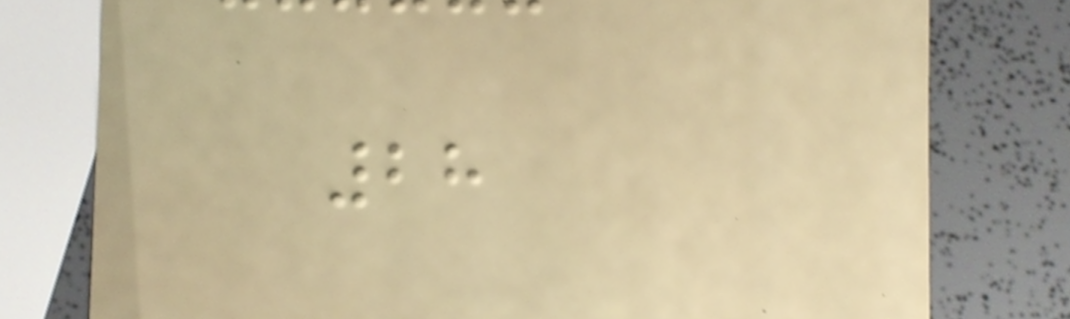28
